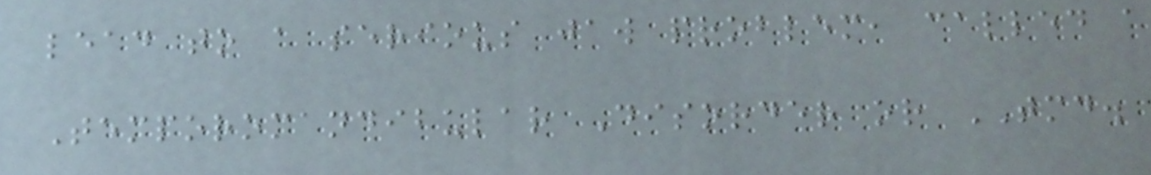lead to a serious jaw problem, called a
Temporomandibular Disorder or TMD.
